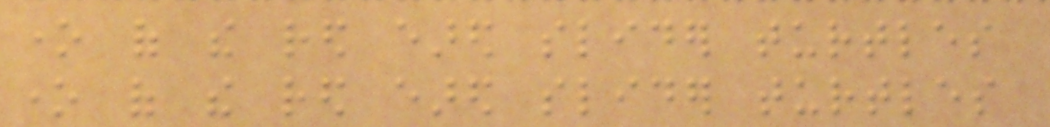one of the red eared slider turtles
one of the red eared slider turtles
